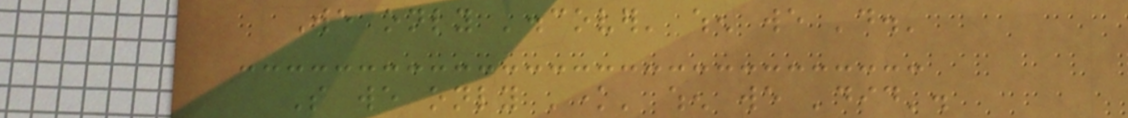We only 'discover' when we 'do.'
So we only 'know' when we 'did'.
